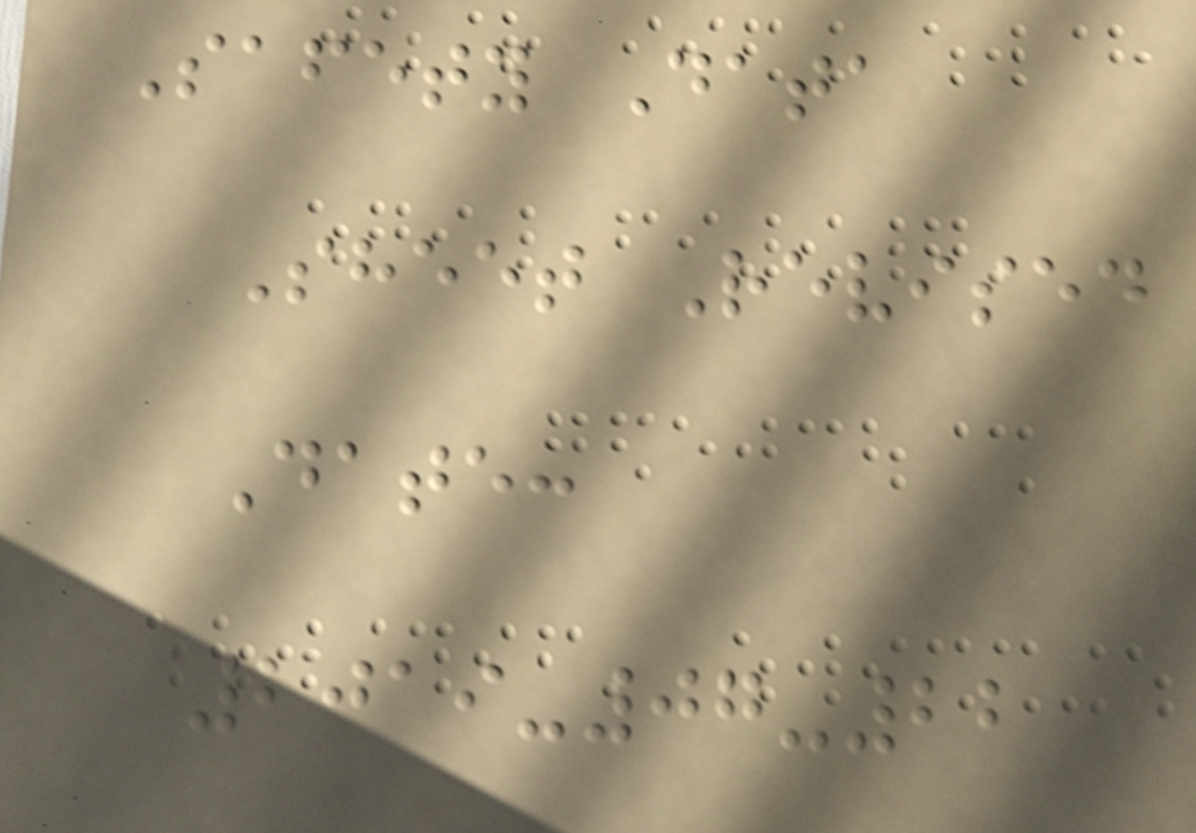Safety Data
Sheet Revised
Date:
2019-07-22
